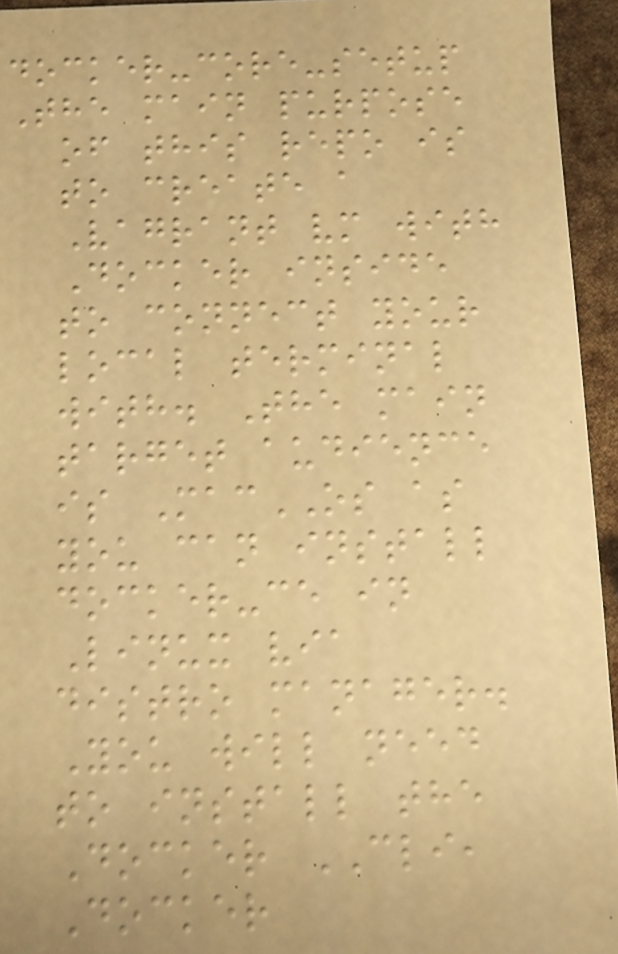docker-core-setup
The main purpose
of this repo is
to create a
Vagrant vm with
Docker inside
to connect your
local terminal
with. The main
target audience
is MacOS as
you can install
docker-ce in
Linux via
distro manager.
You will need
to install the
Docker CLI,
Docker
